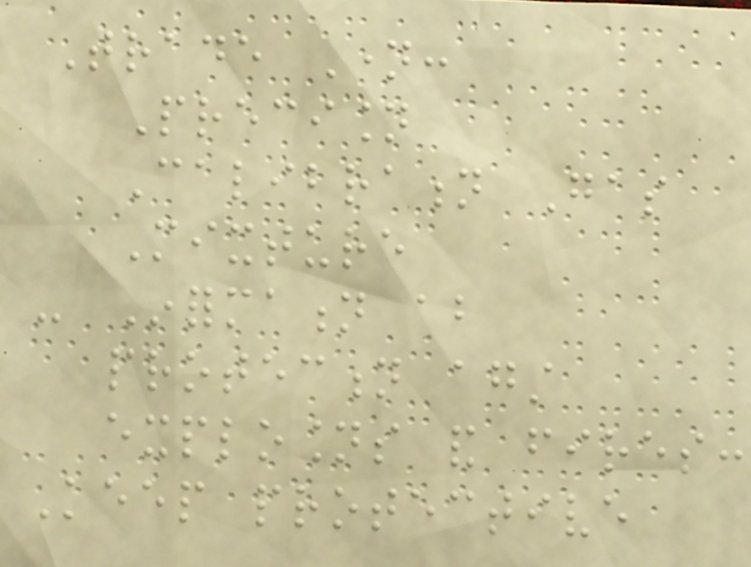Trade Name:
Precision
Calibration Gas
Mixture
- Information about
protection against
explosions and fires:
Keep protective
